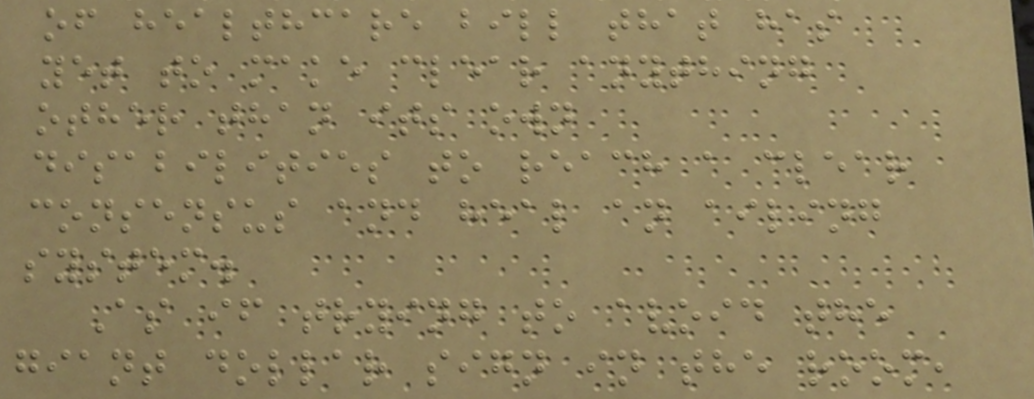of healthcare bill that has
yet to make clear anything
other than its own
disabilities to reach a clear
consensus and heal an ailing
system.
As if trying to avoid the
giant dollar sign in the room,
